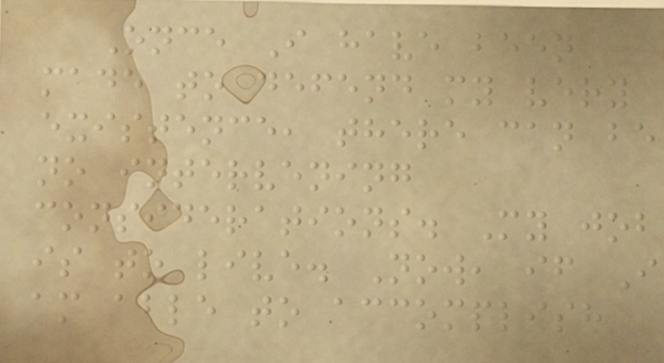Once I have been
made to defend my very
existence, there can be
no intervening
considerations. My job
is to live. Now, if I
am able to accomplish
